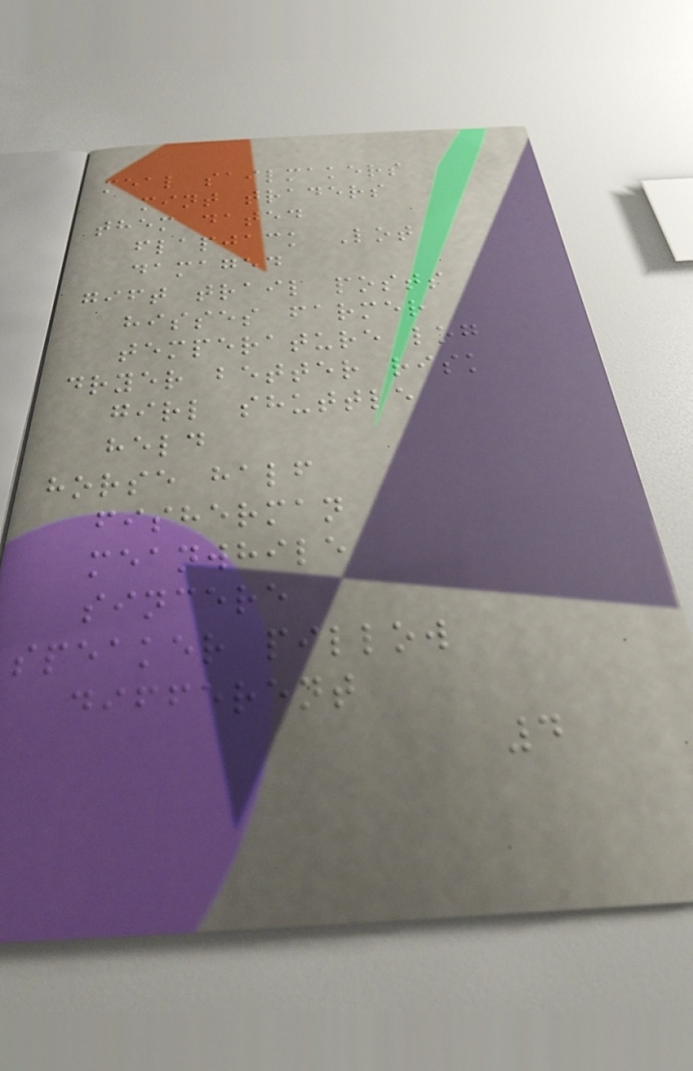meal sailmakers
mint traders
them dated
flapjack Lot
damaged
gift trail posts
hisses farmer
temperature log
dryer better risk
girl shuttle
held
horse half
fisherman
meanwhile
sincere
speaker pillow
different
4
